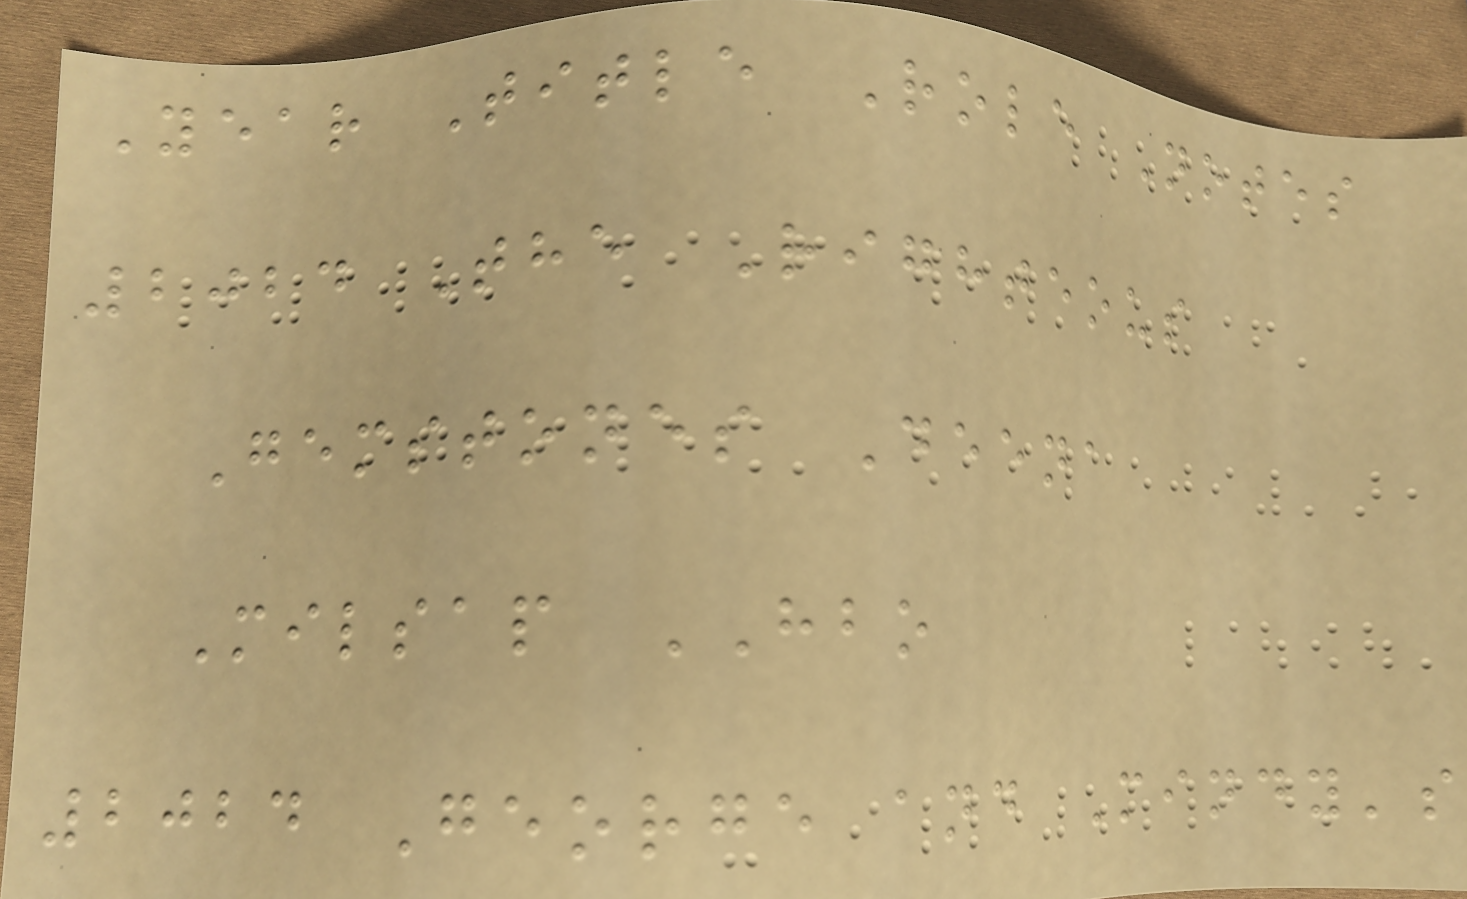Year Title Role Notes
2024 The Righteous
Gemstones Deena
Milsap HBO
2024 George and Mindy's
